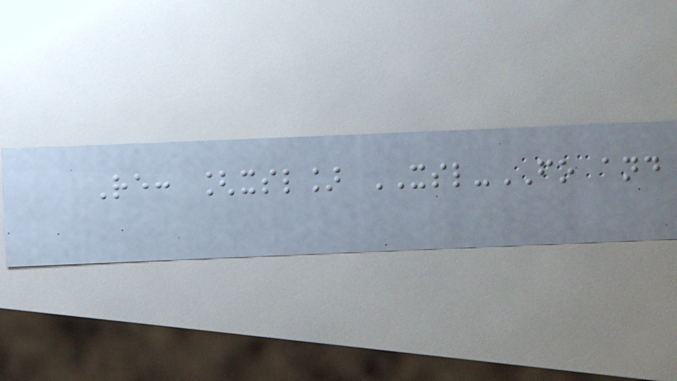Re: [xsl] XSL-FO and
